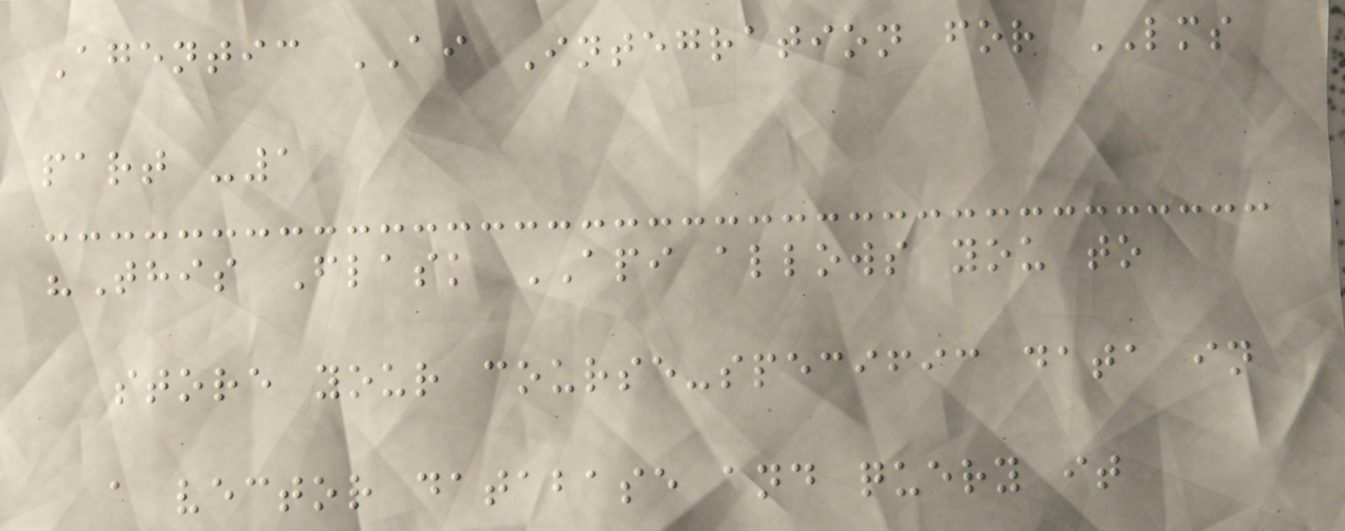Agentic AI Integration for LMS
part -1
"This Flask API allows you to
store your course-specific data in
a vector database and query it
